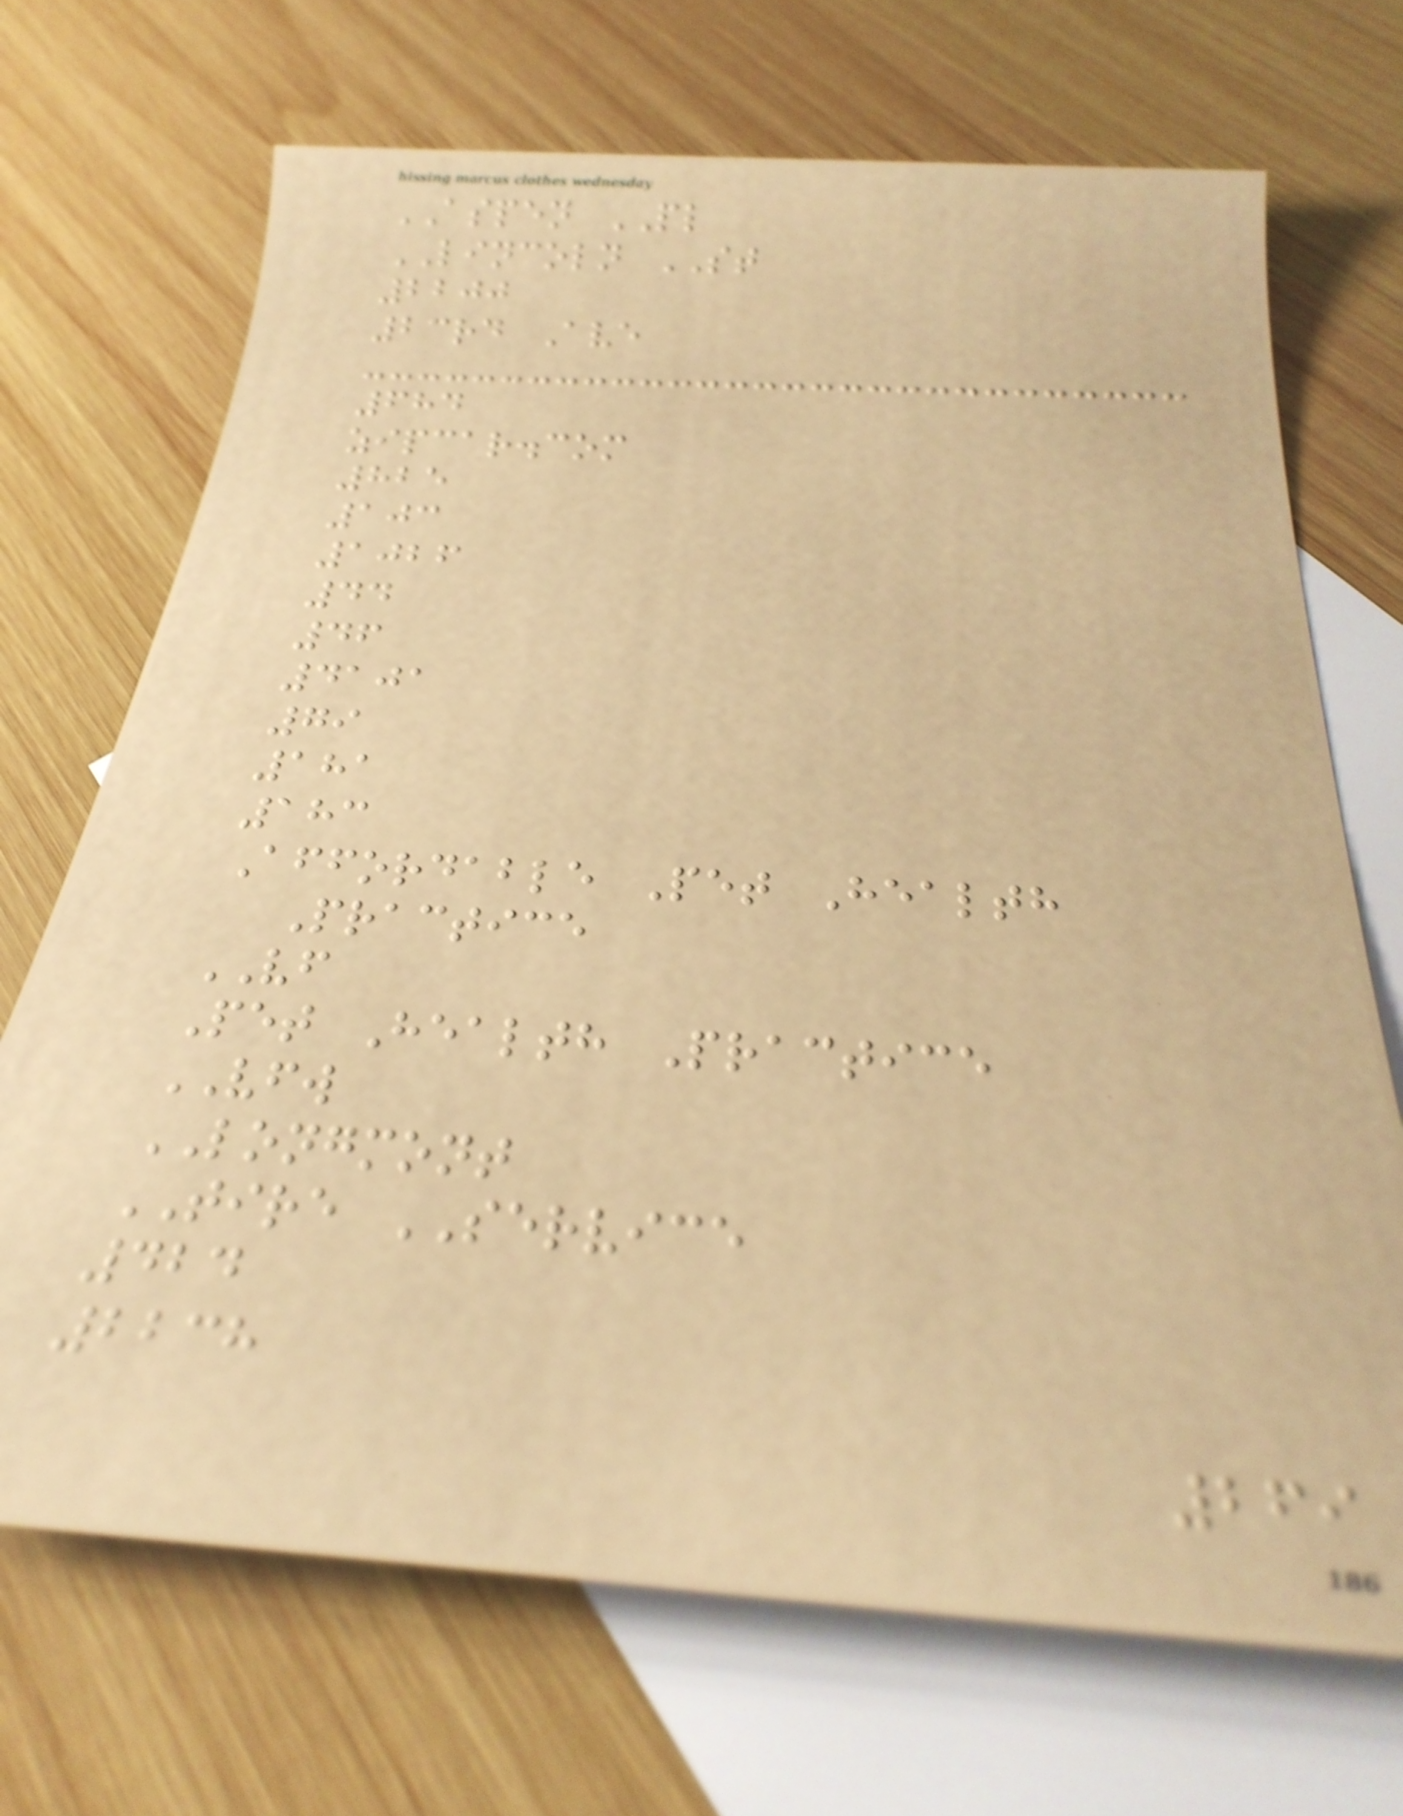ASPEN PL
LINCOLN ST
2200
23rd Ave
684
zipcar.com
825
103
1026
44
46
4101
79
181
183
Affordable Pet Health
Practice
VF
Pet Health Practice
VFW
LONGMONT
TIRE SERVICE
424
2238
269
